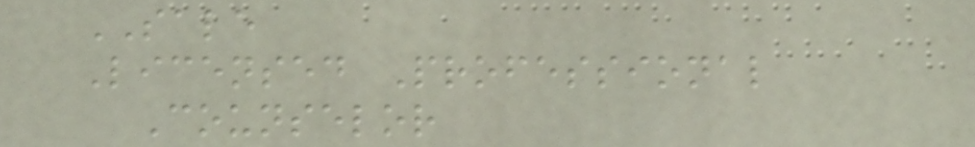SALE
Licensed Professional
Counselor
